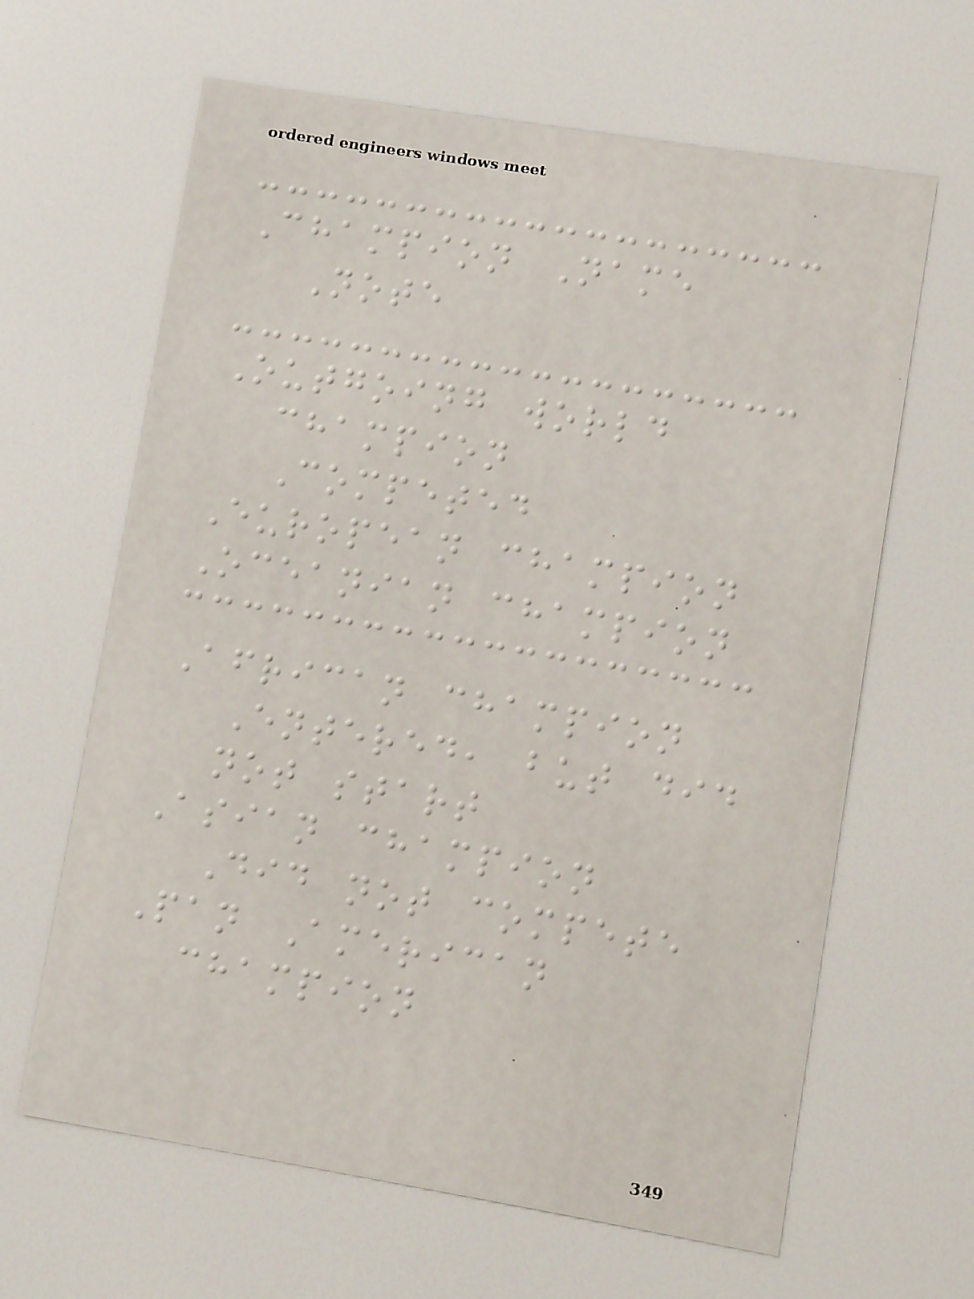Champion Name
Note
Outgoing world
champion
Competed
European champion
Oceanian champion
African champion
Entered, but did
not start
Asian champion
Did not compete
Pan American
champion
